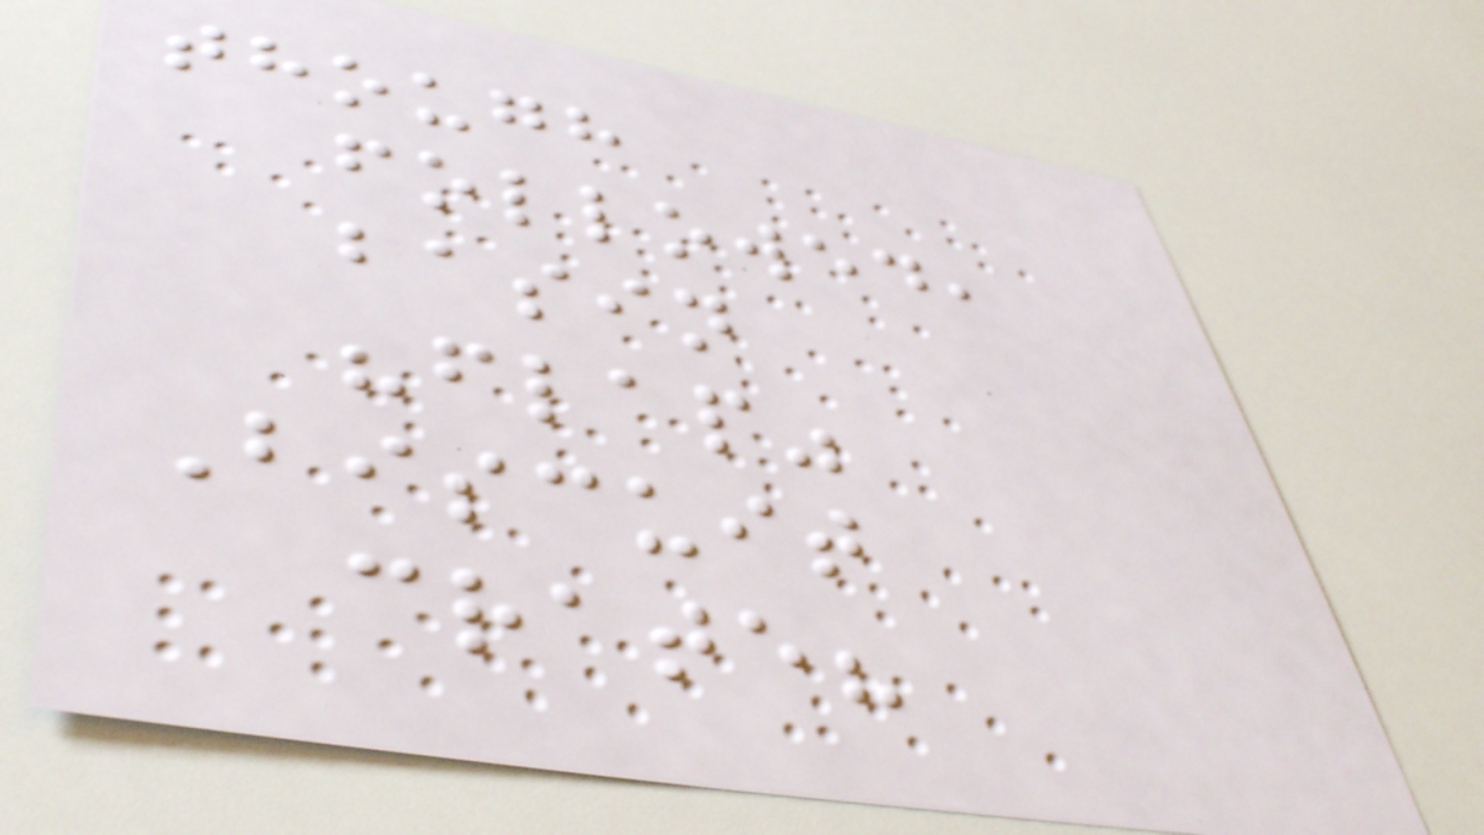though
followed,
basin
"flap"
Biscuit
crate?
